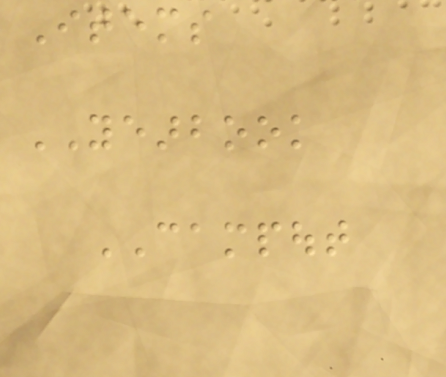Items
YEARBOOK
CAMPOUT
